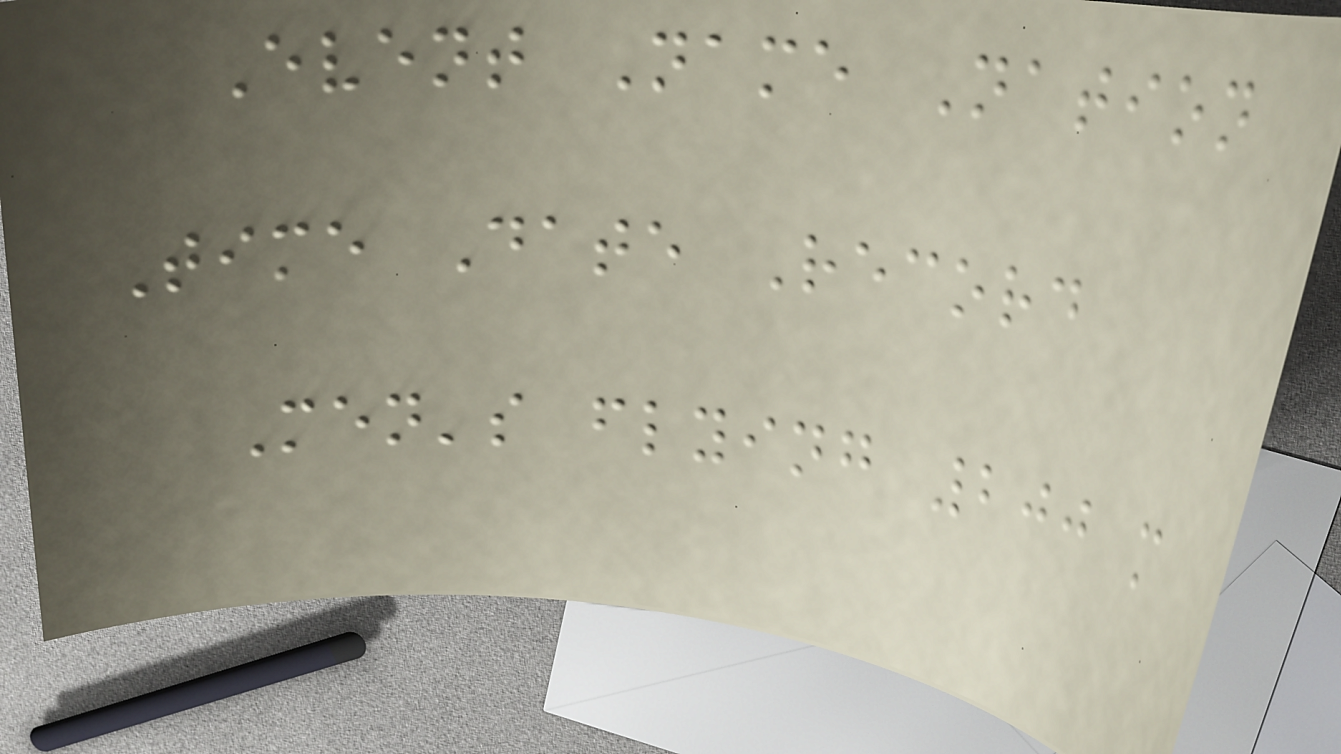Event Name Nation
Time Date Record
Men's flying 200 m
